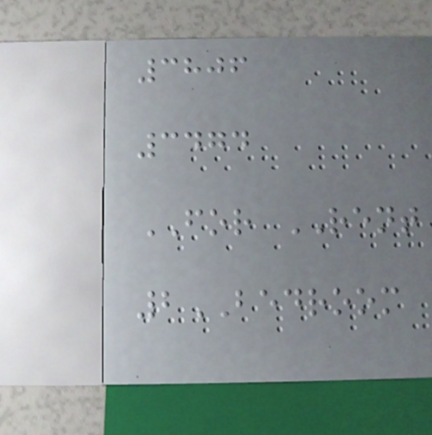3806
3474
FOR RENT
2BEDROOM
